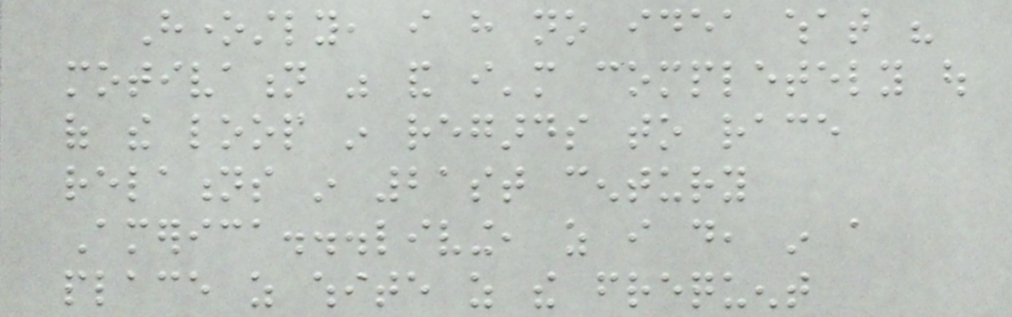Honestly, i have no idea what his
motivation was and i'm completely out
of the loop in regards to race
relations in 21st century
America...living, as i do, in a
place as white as the frequent
